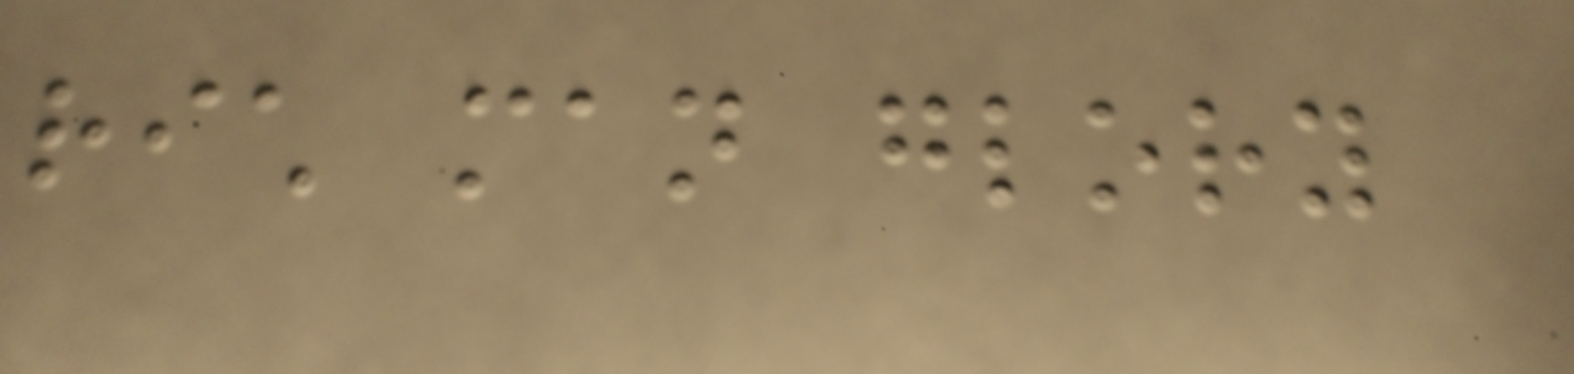rich man glory
